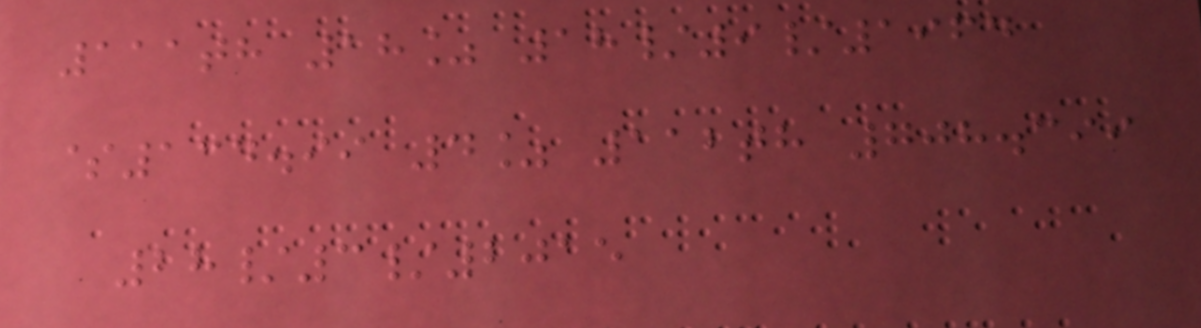111th 18% 18/9/1964
$134.99 4% 112th 708.399
28/3/2015
